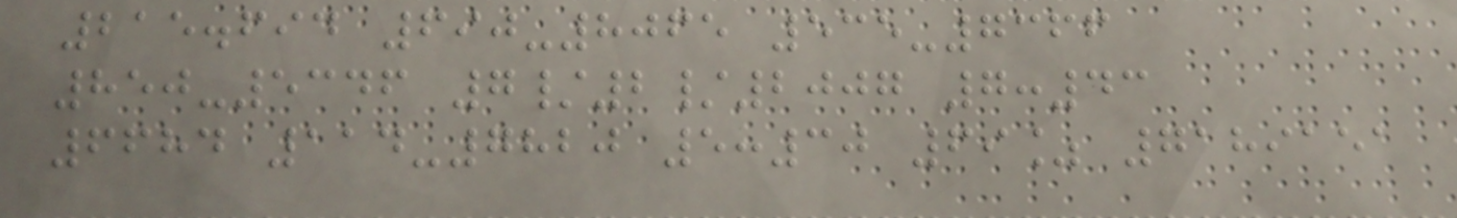215.694 690-8065 535-7366
850-5346 7/2/2007 7:43
6684 114-7820 5:30 69% 7189151
